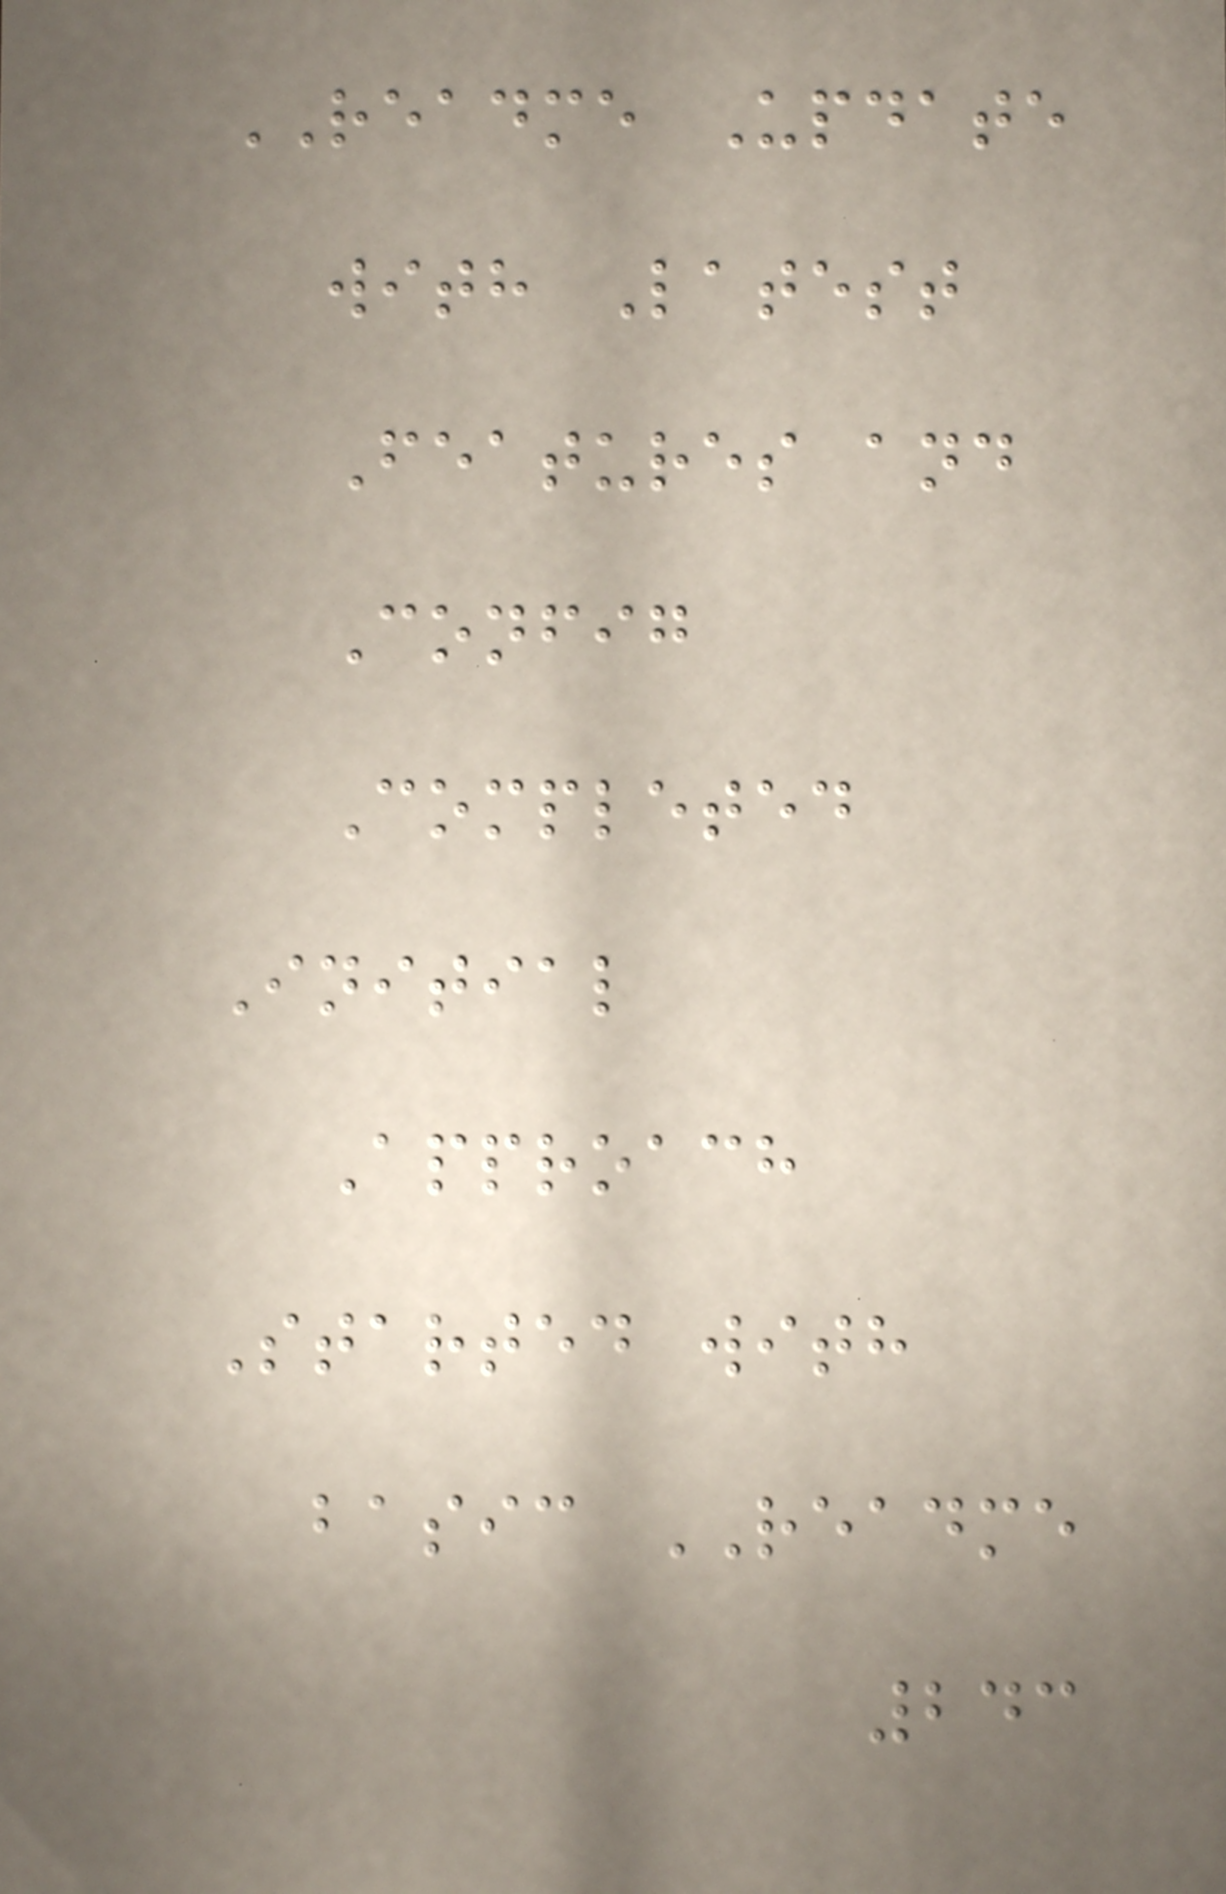README Update
with Latest
Features and
Config
Completed
Initial
Approach
Started with
basic README
243
